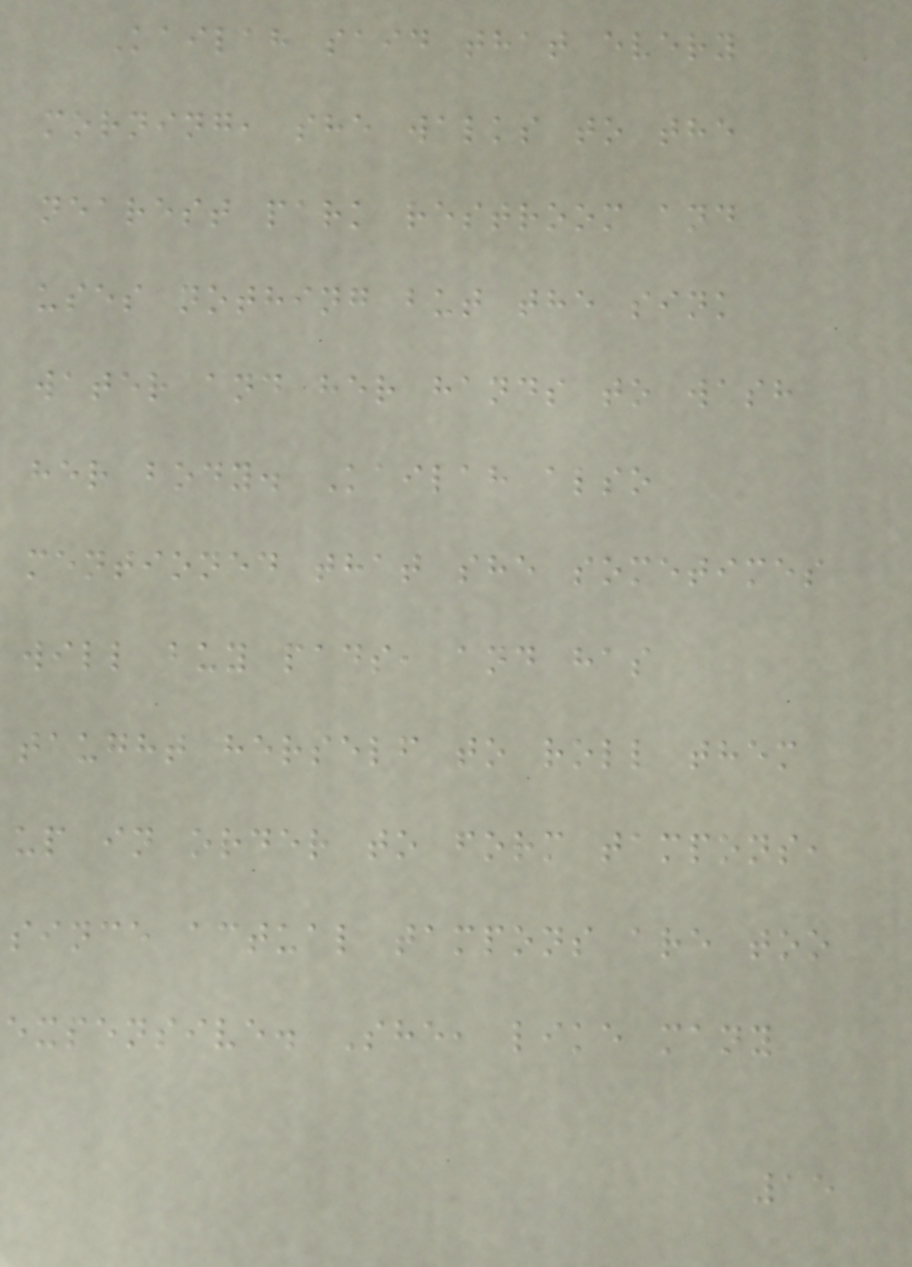Kailah said that every
morning, she walks to the
nearest park restroom and
uses nothing but the sink
water and her hands to wash
her body. Kailah also
mentioned that she sometimes
will buy pads, and has
taught herself to roll them
up in order to form tampons,
since actual tampons are too
expensive. She, like many
15
